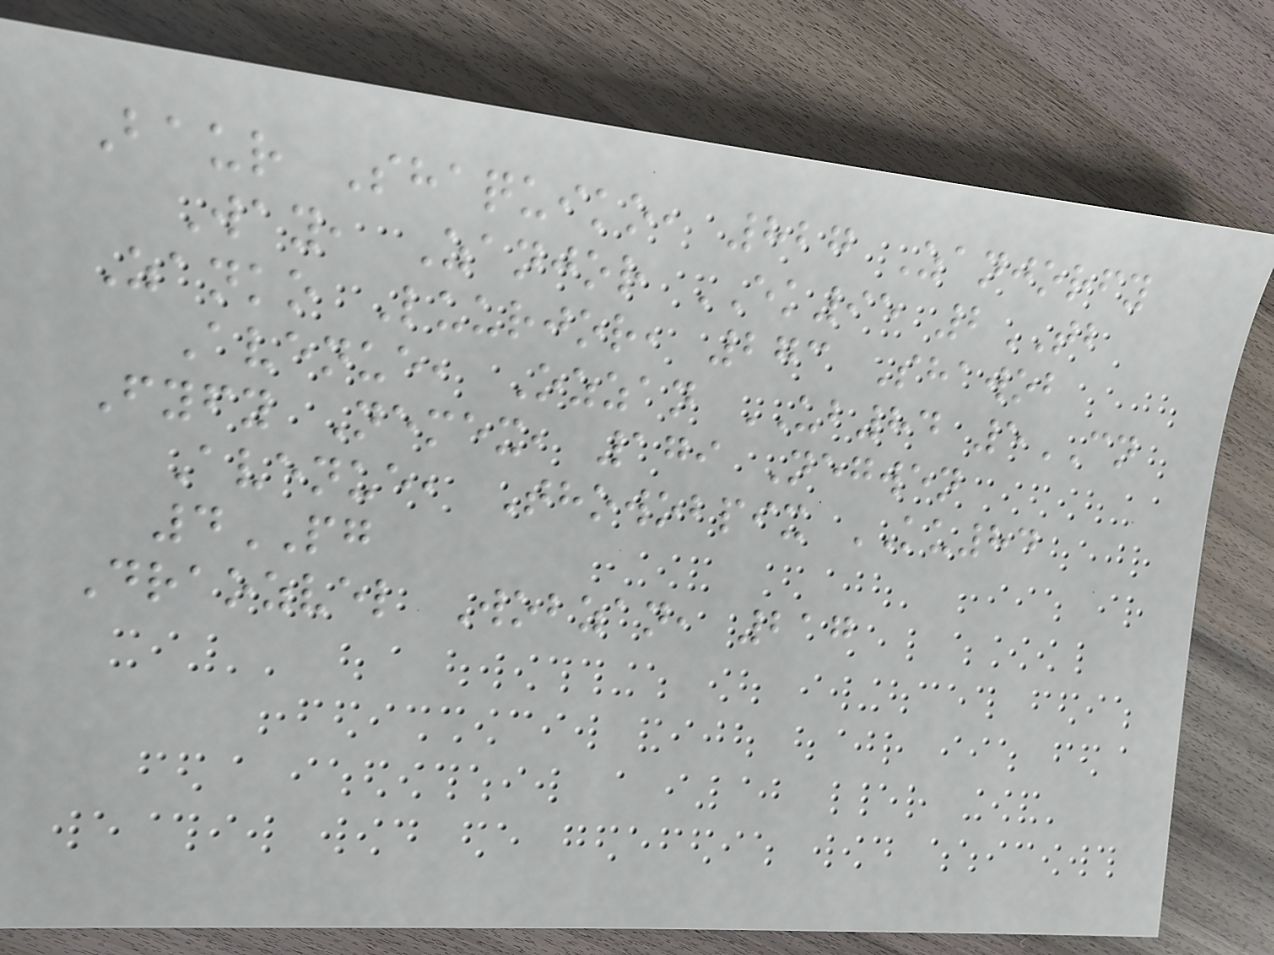Baur Shaquiko, 827 Zanjorfy
Way, Zanjor EK95 2TB
Zanko Luurjor, 273 Shawob
Avenue, Ozzan UB84 5CN
Fyfy Nemex, 179 Negwen
Avenue, Thowobpix KU84
4PG
Draozvel Wobzan, 217
